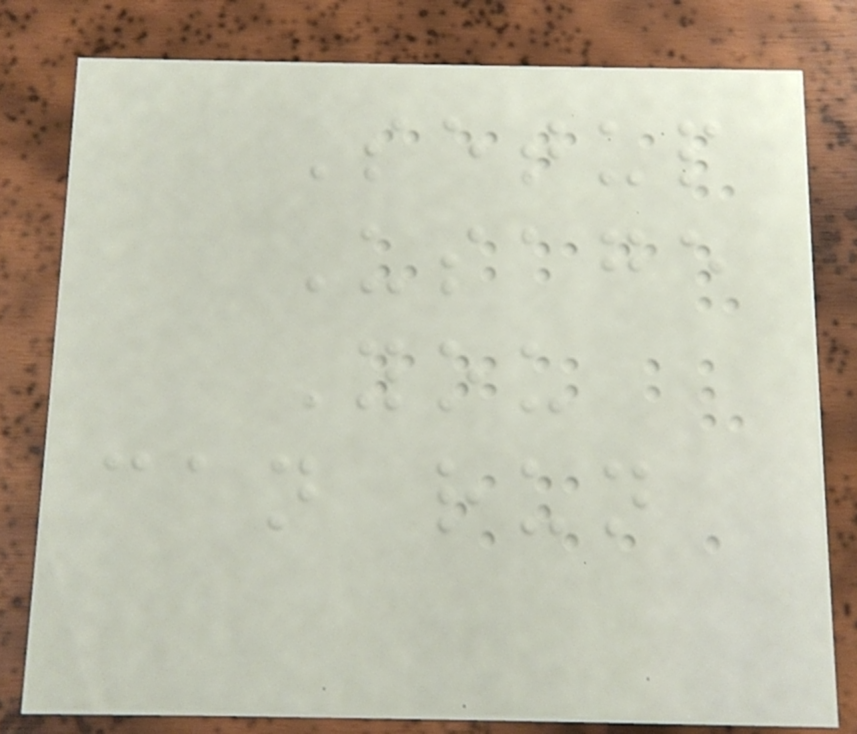Setup
Usage
You
can run
